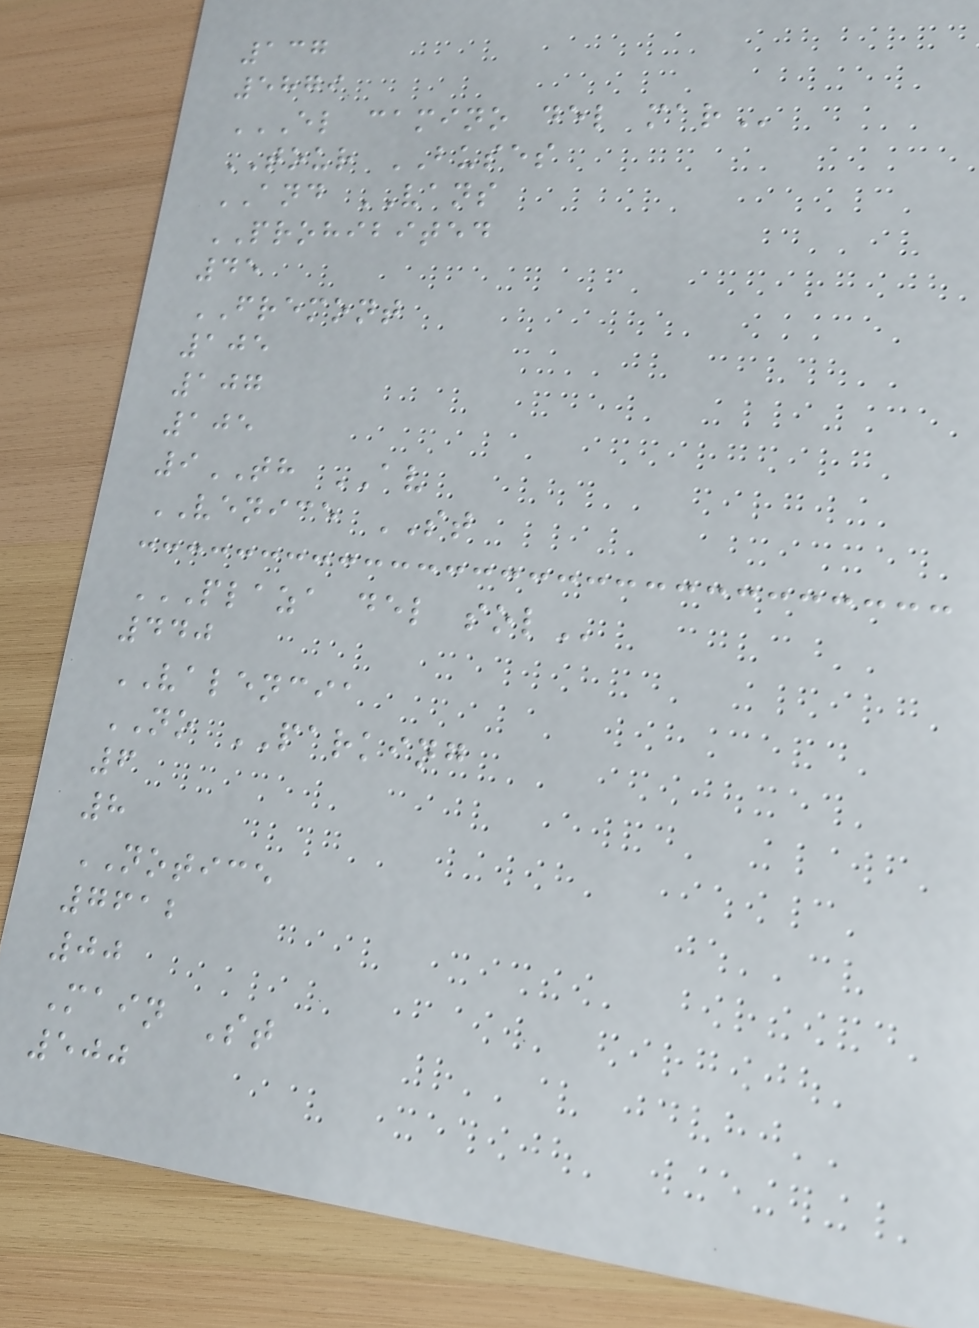137
5879
EL CAMINO DEL MAR
TOUR BUSES
AND VANS
PROHIBITED
45
FREMONT
105
107
105
9TH AV
VENICE ST
PLAZA DEL SOL
440
VALENCIA
NO PARKING
6
8
NOTICE
7612
00
Main St
500
